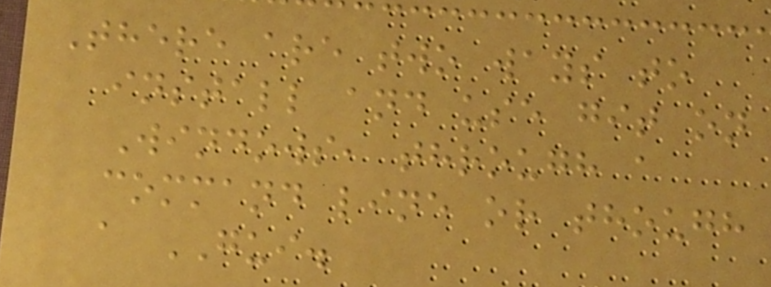There are two ways to
install and use git on
Windows, through a
command line or though
a GUI.
